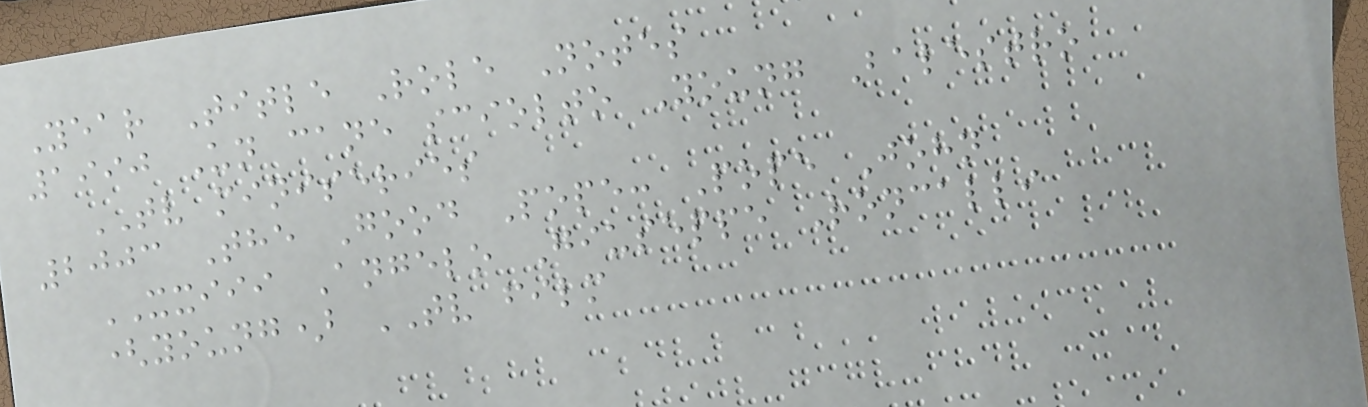Year Title Role Notes
1990 Un cane sciolto Young Balestro
TV miniseries
2003 The Good Pope: Pope John
XXIII Angelo Giuseppe Roncalli
(young) TV film
